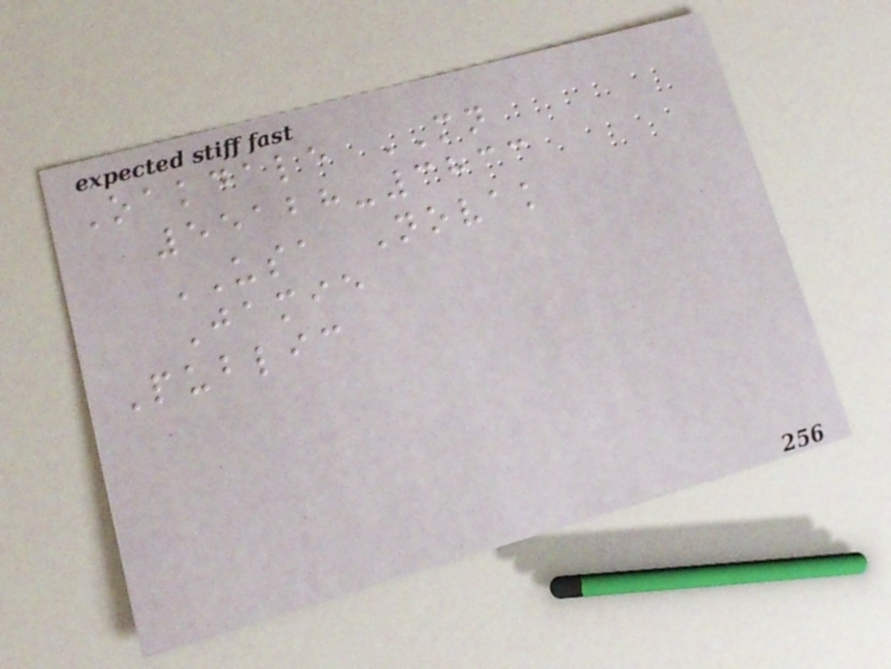Oakdale MN
55128-3833
USA Novak
Jamie
Public
